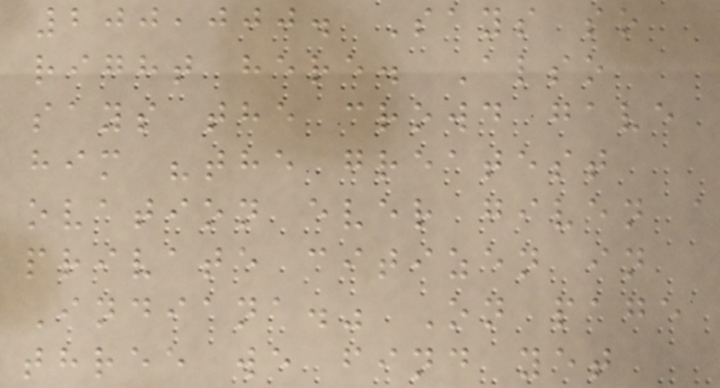200,000. Says so
right here. Also
says the crowd gave
him "the greatest
ovation ever given a
private citizen in
Indiana." On page
three we find yet
